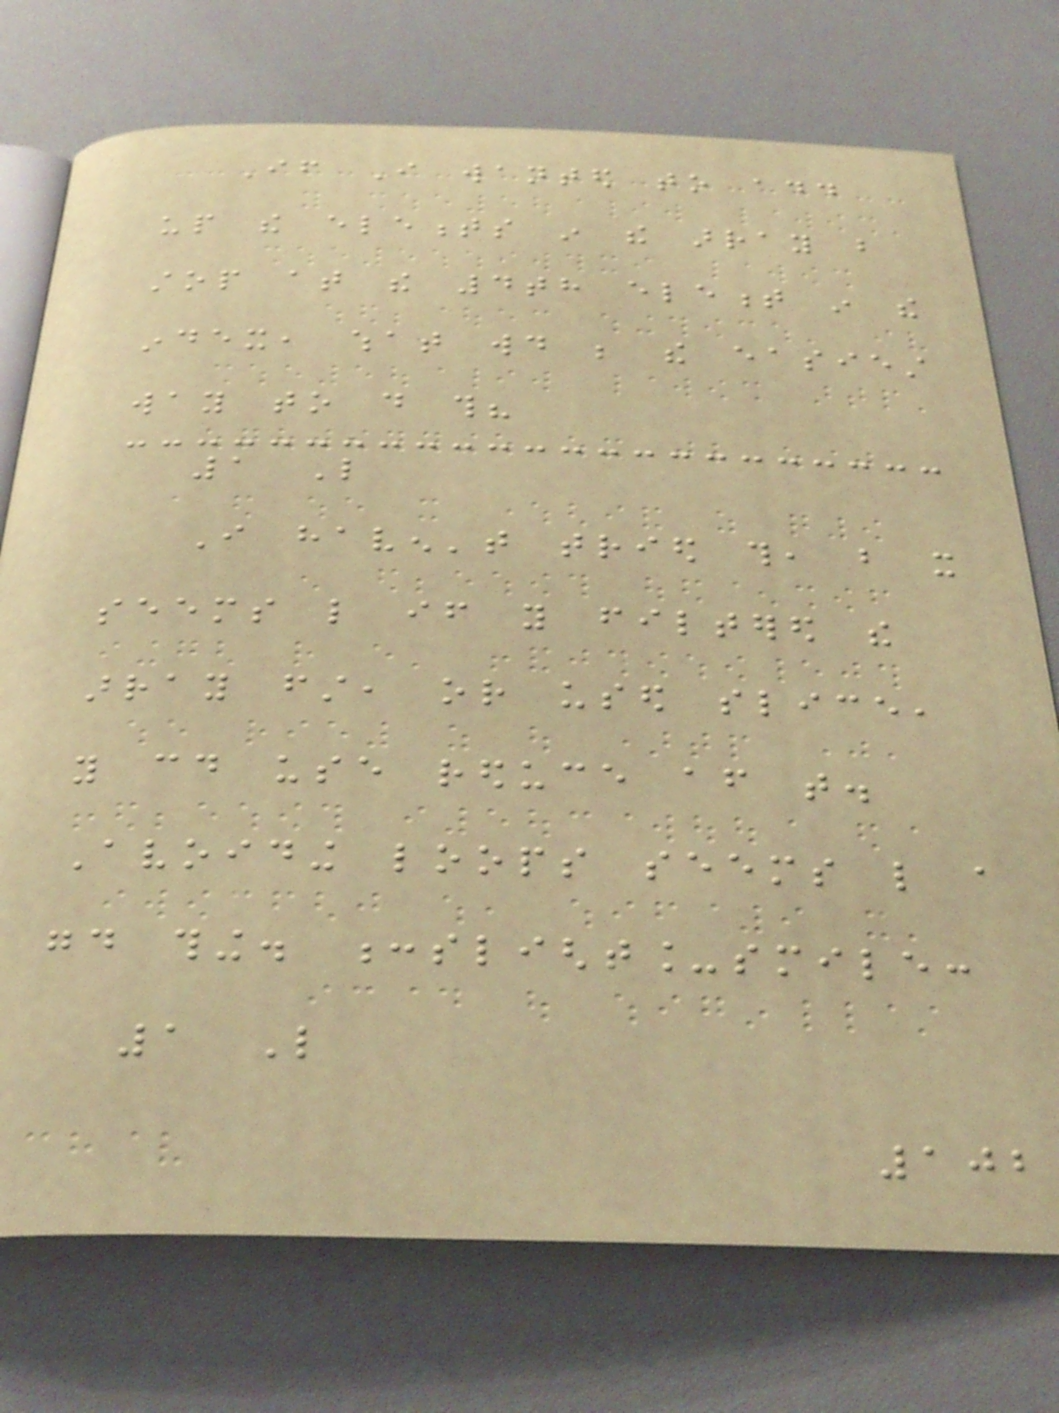If I wanted to add
up the elements in the array but
stop at the 4th element in the
index, what would be the easiest
way to do this?
1 Like
I haven't tried this, but it
seems like if you filtered the
array first, or used slice,
you could use reduce after that.
Avoiding loops seems like a
good thing. :slight_smile:
1 Like
102
